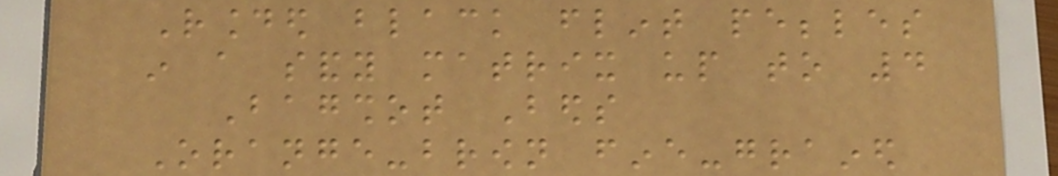Rounded black flint pebbles
in a sandy matrix up to 4
Bagshot Beds
Orange-brown fine-grained
